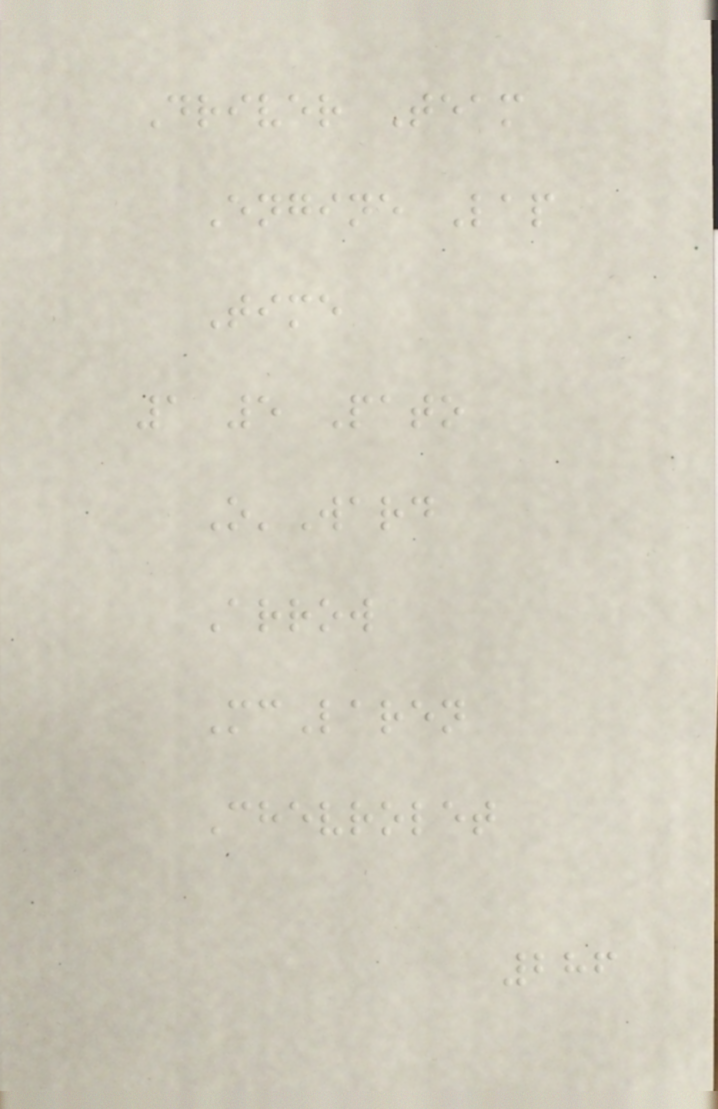Driver Team
Engine Lap
Time
1 5 Pato
O'Ward
Arrow
McLaren
Chevrolet
286
